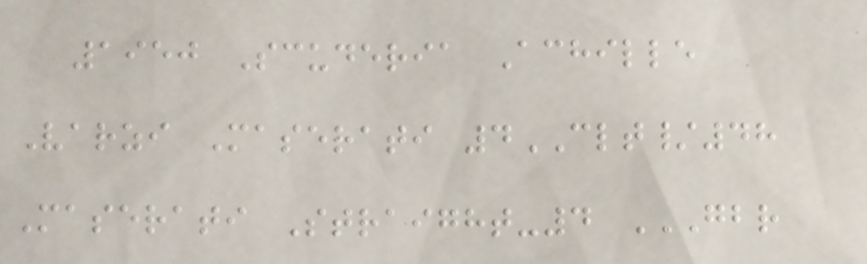1950 Scuderia Achille
Varzi Maserati 4CLT/48
Maserati Straight-4 GBR
